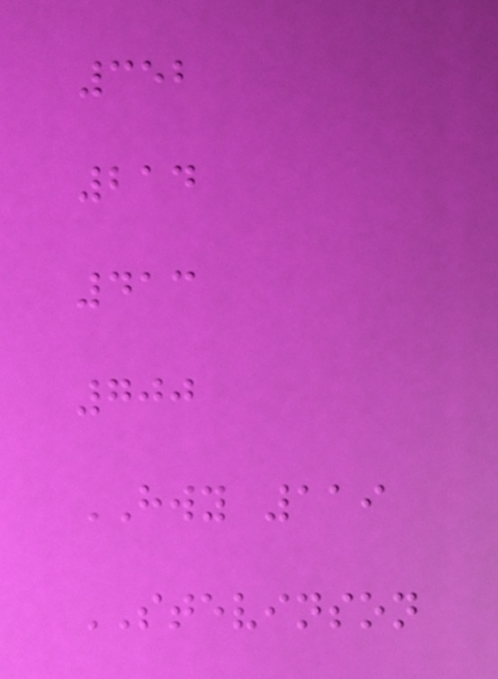352
214
413
700
HWY 119
STEVINSON
